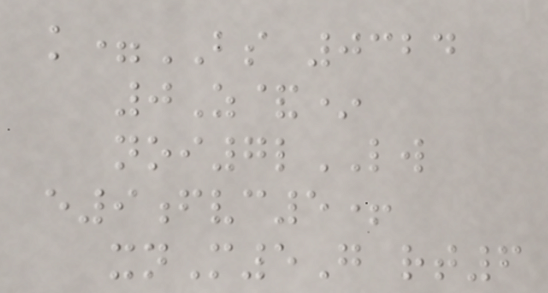k=BS 0324
0Z&*
noi7lLW
e9fvc5+
xnM5G rt6
